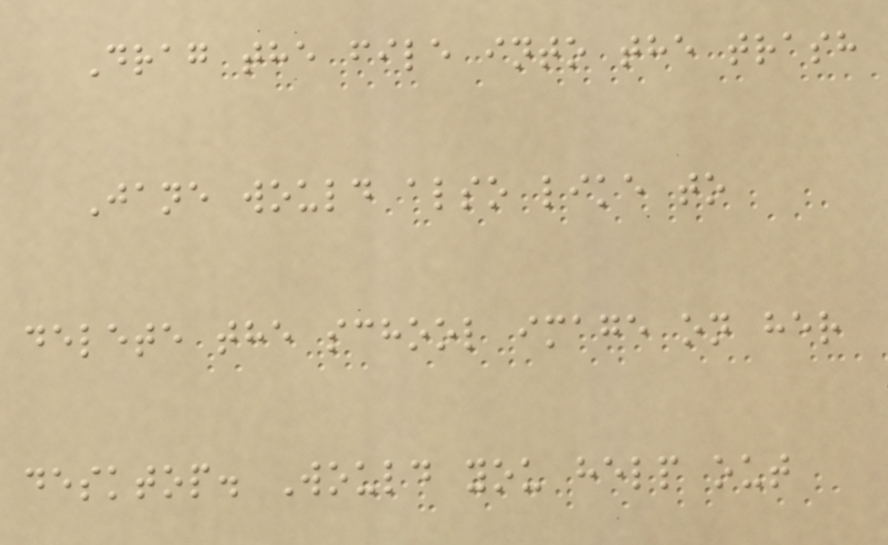Drag the file into the trash
Jane would also like to
delete the school image on her
desktop. Would you help out
